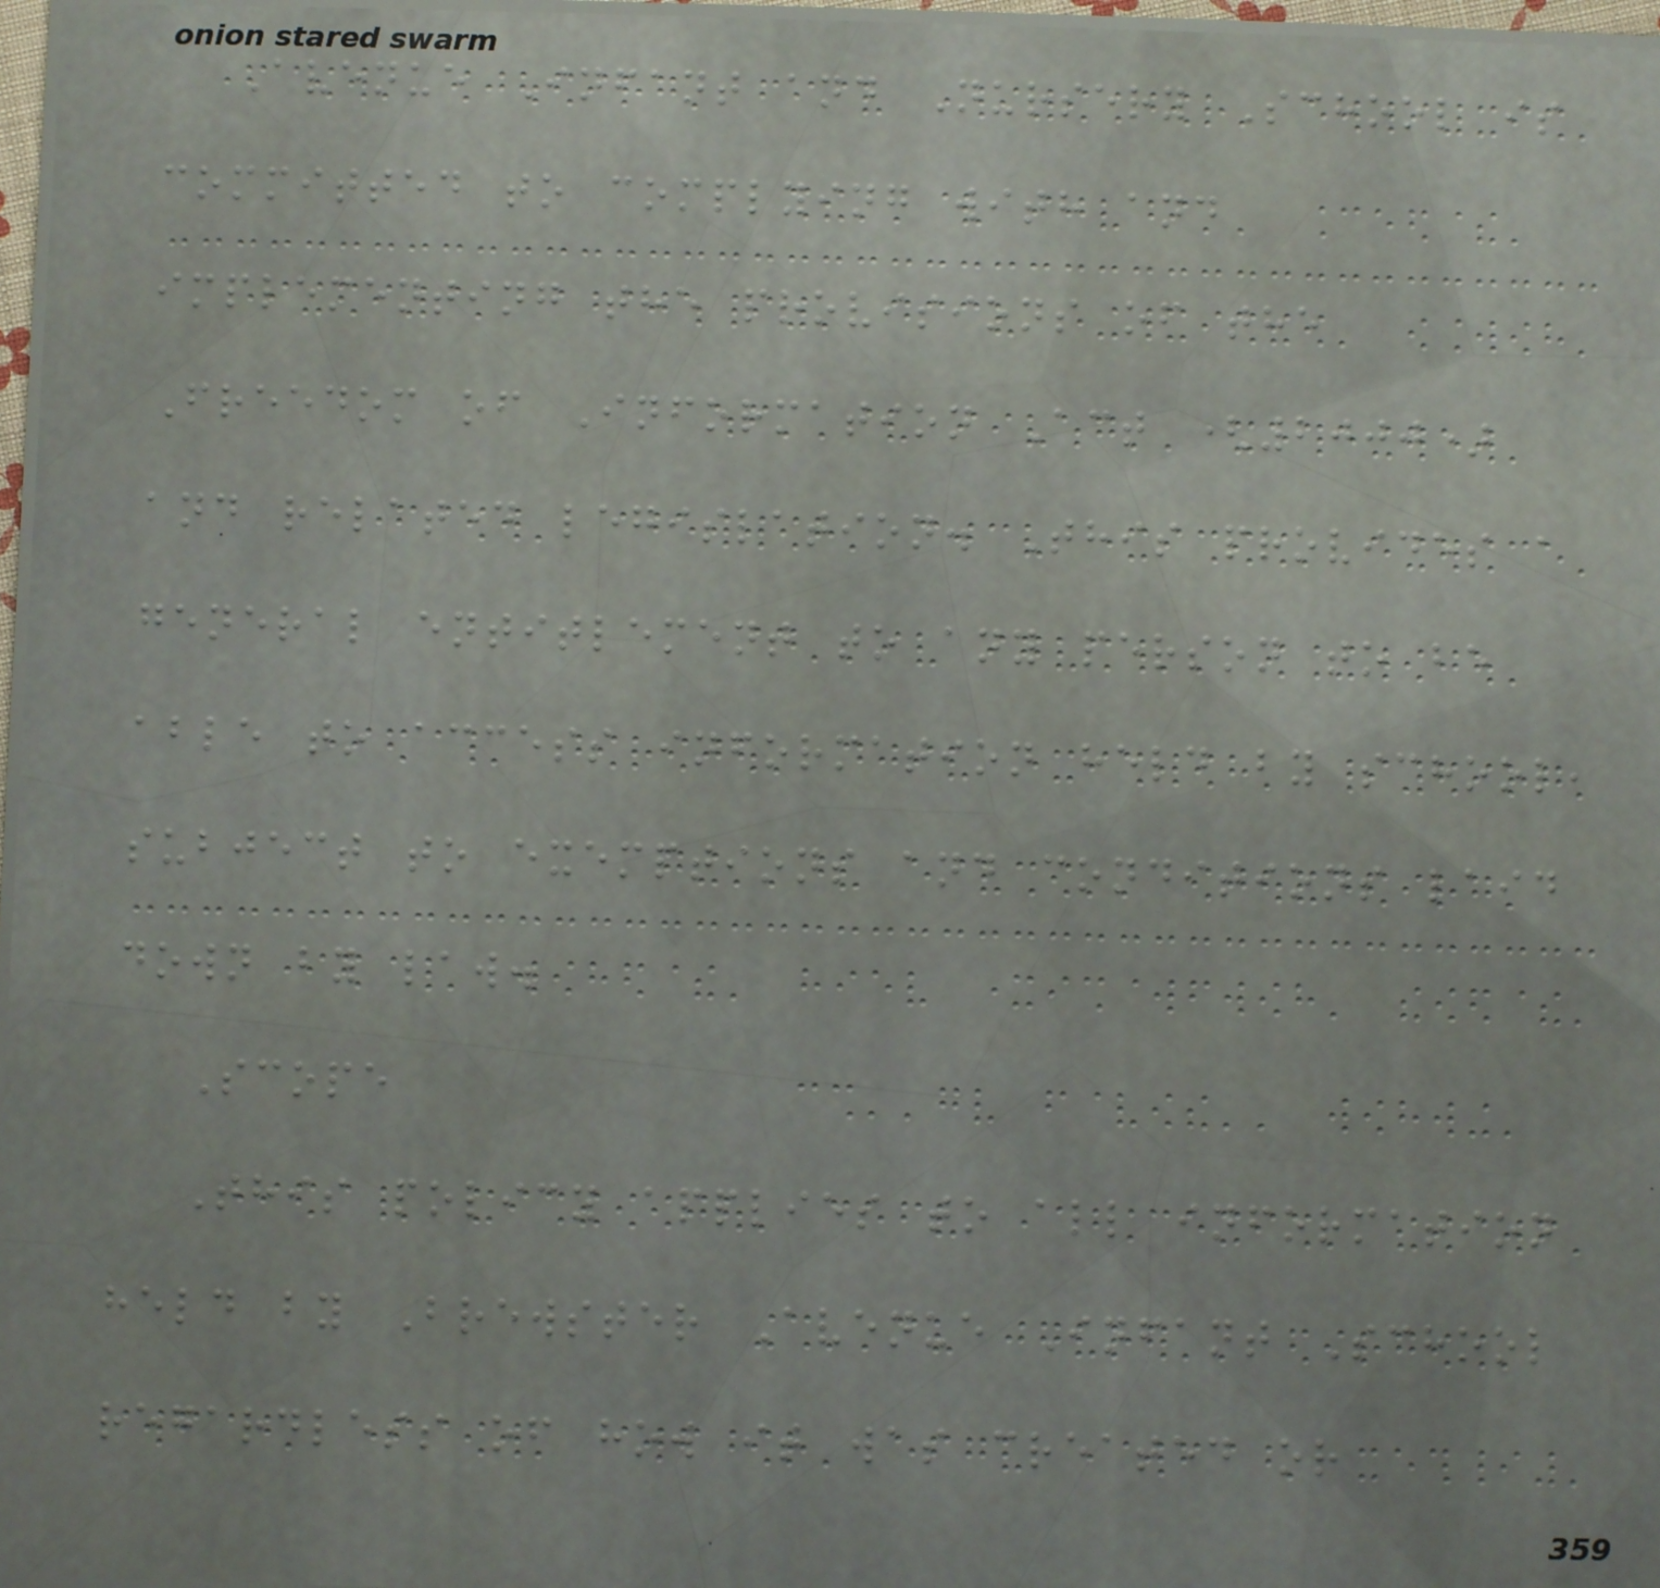Avenue Infant and Nursery School is
committed to complying with and
implementing the provisions of the
Freedom of Information Act (2000)
and related legislation. This provides a
general entitlement to any person to be
able to access information held by school,
subject to exemptions and conditions laid
down by law.
Scope
This policy applies to all information
held by Brewster Avenue Infant School
regardless of how it was created or
